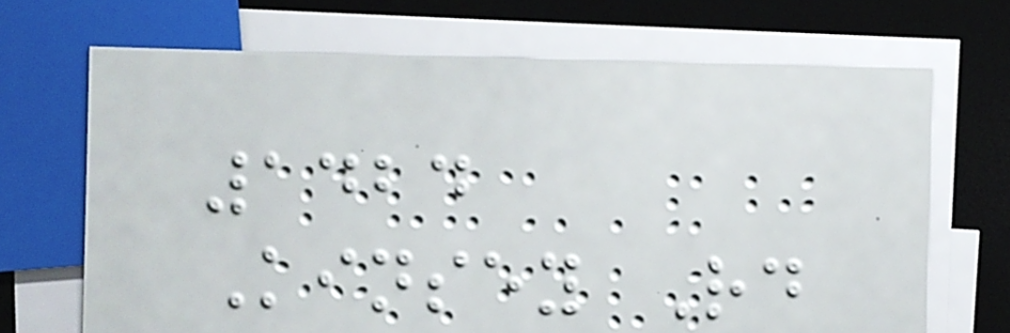1424
Kinsey Rd
